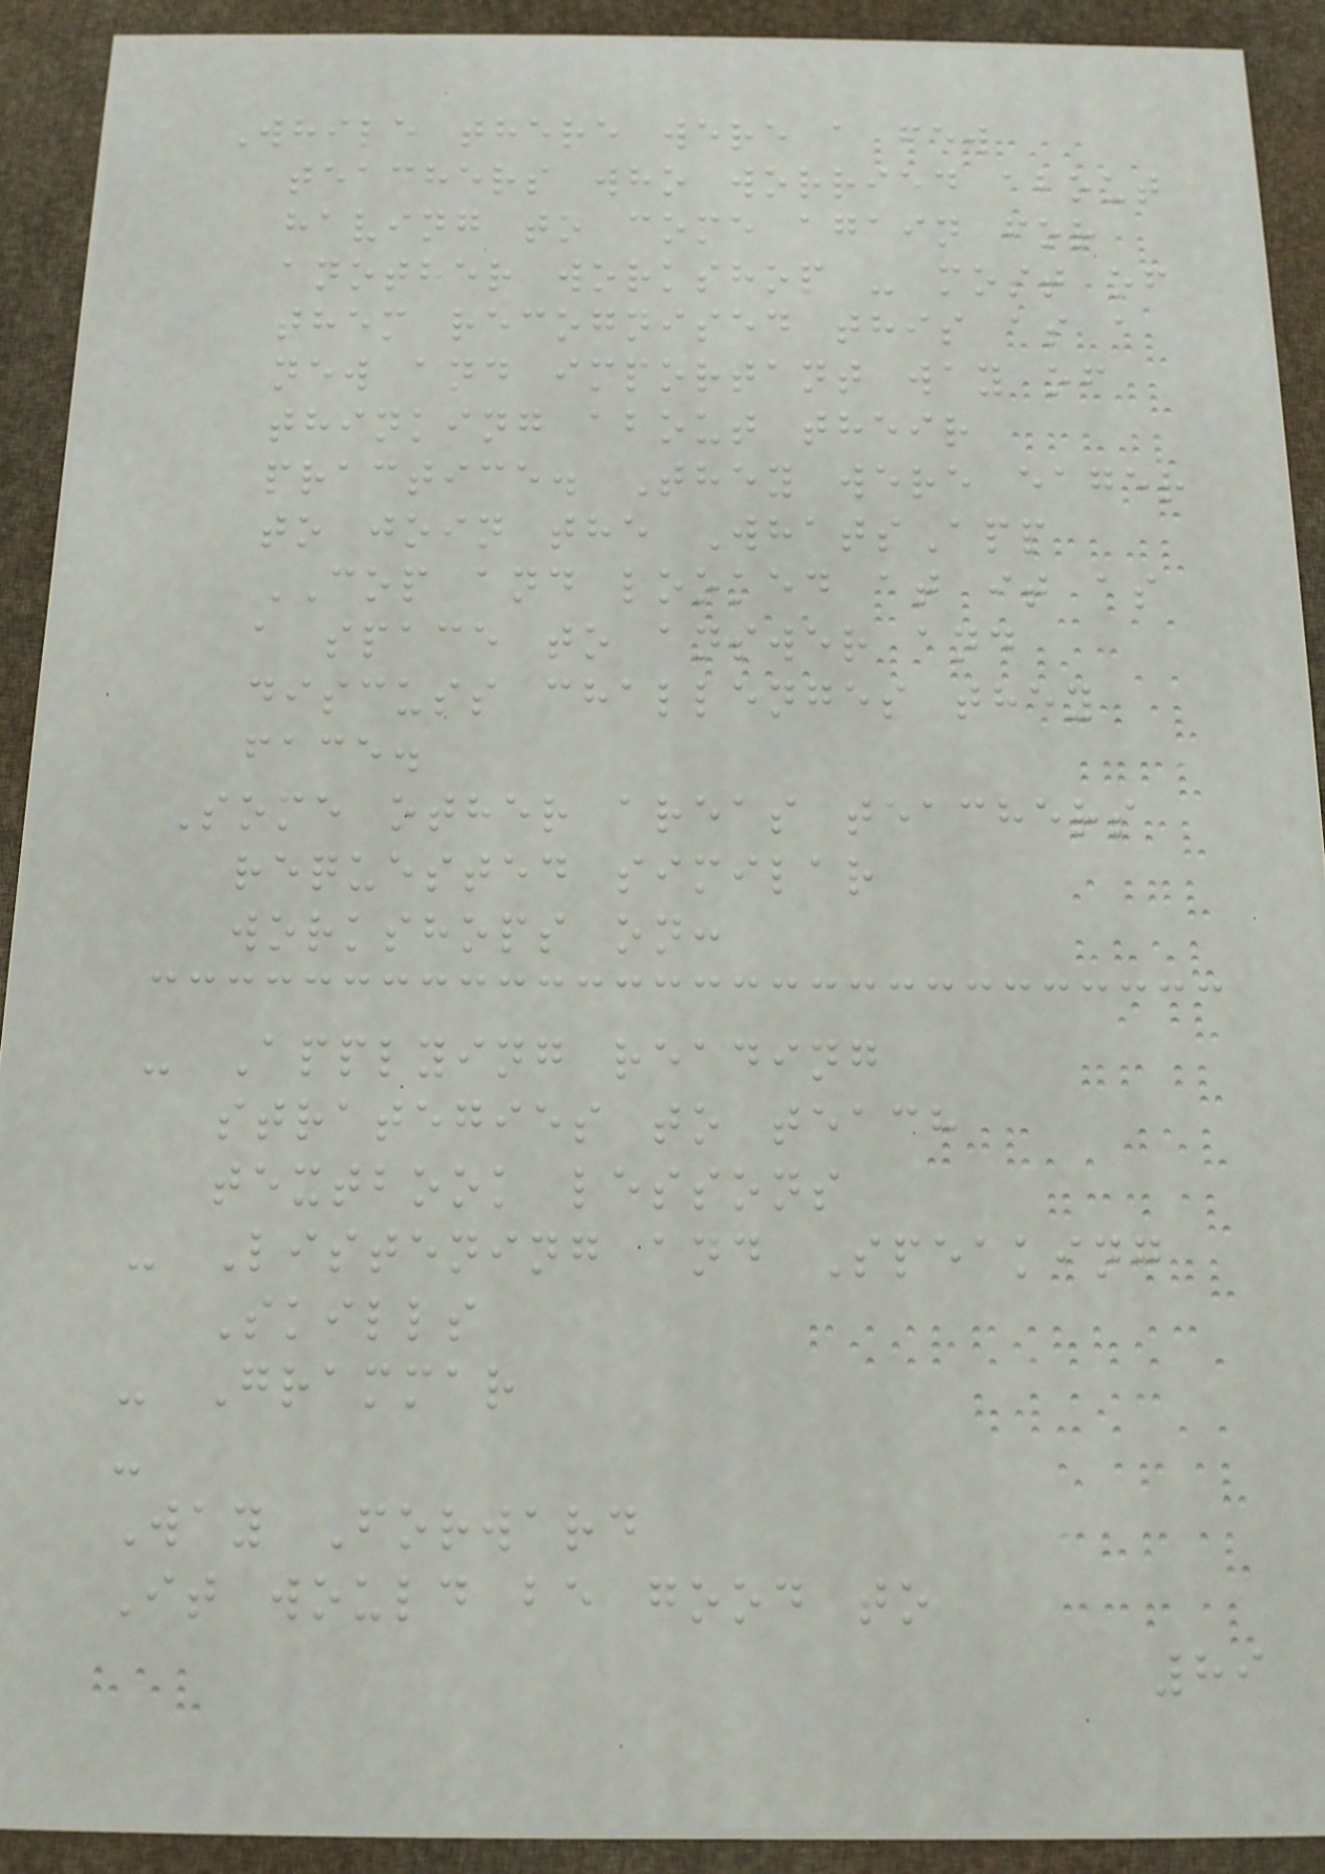While there were a few
teachers who worried about
having to come again for
another workshop - most of
them recognised this as a
new and important way of
thinking about their
practice. They were eager
to join the WhatsApp
COP and looked at it as
a space to answer and
discuss challenges they
face.
Some other areas teachers
requested similar
workshops on:
- Applying reading
strategies to teach
textbook lessons
- Listening and Speaking
Skills
- Grammar
-
Way Forward
It would be good to
89
